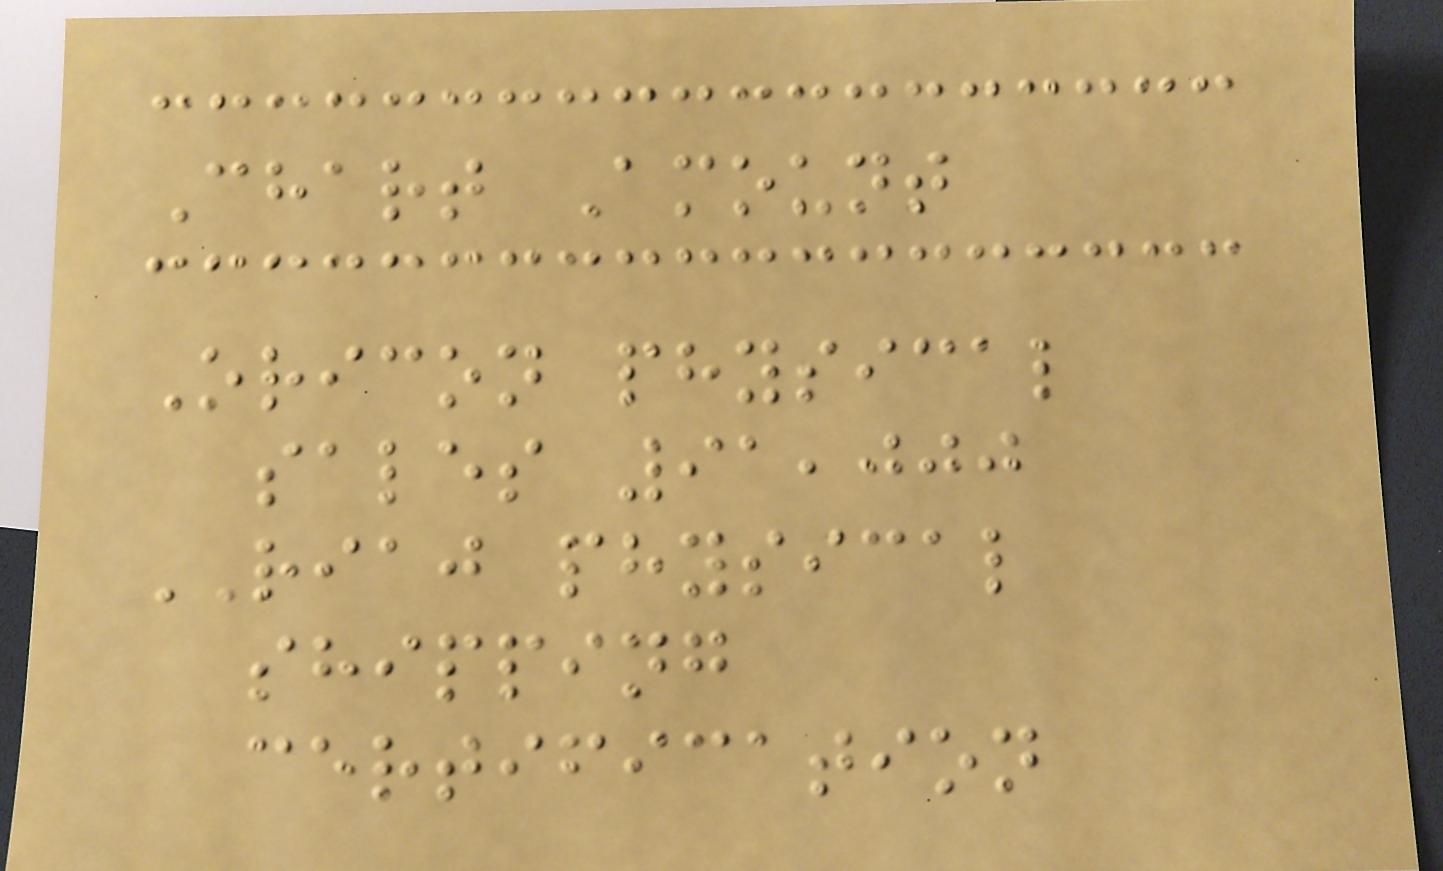Chart Amount
Oricon physical
sales 91,000
RIAJ physical
shipping
certification
